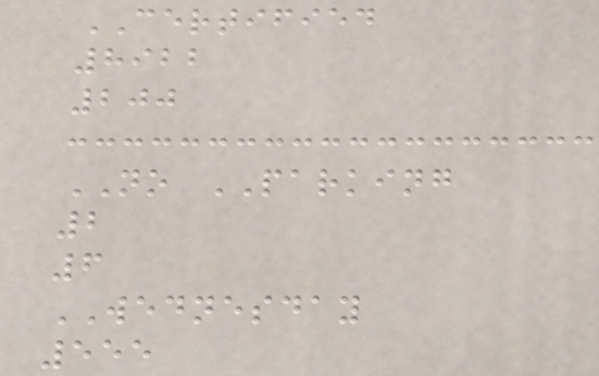CERTIFIED
8922
200
NO PARKING
2
6
WEDNESDAY
555
